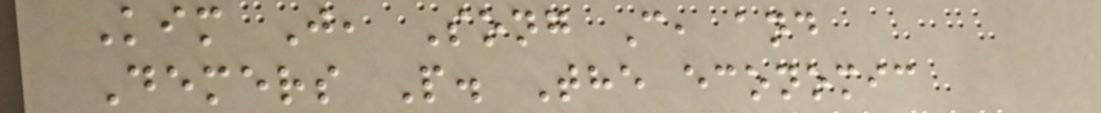Kim J, Song C, and
Demers P. The economic
